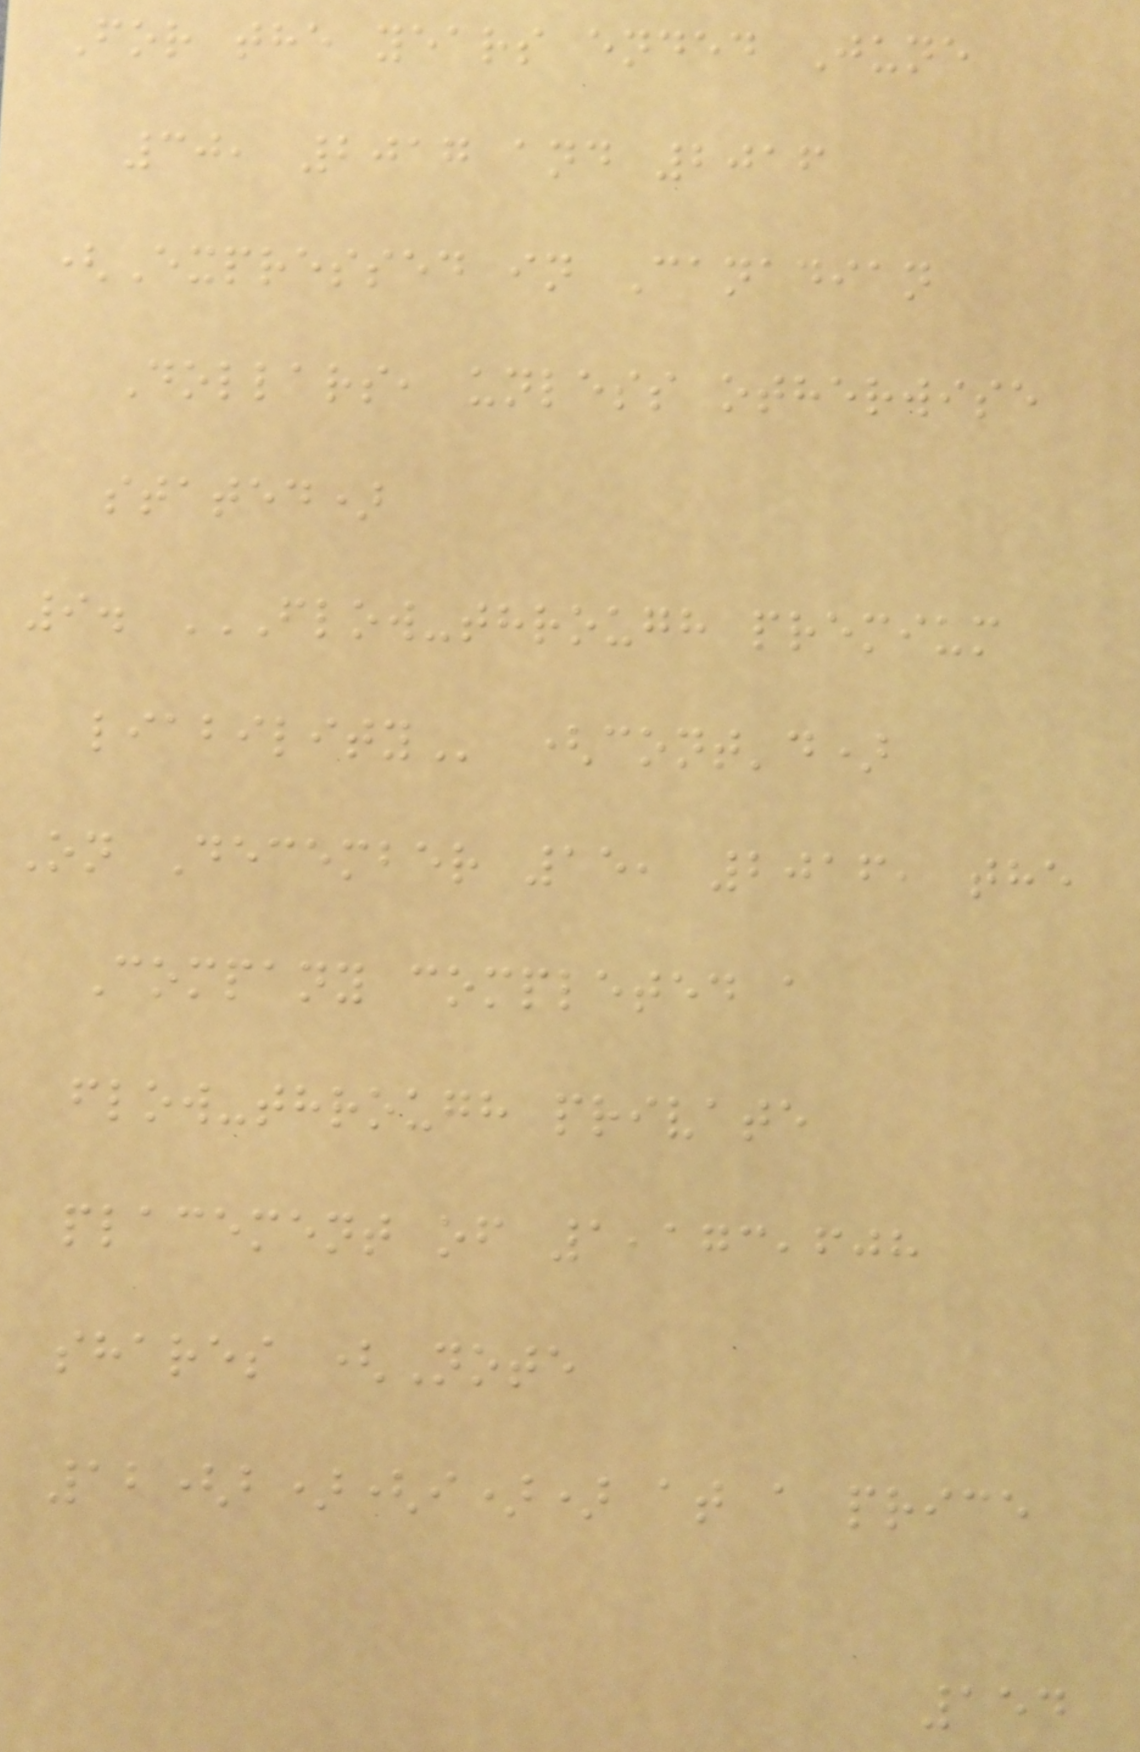For the years ended June
30, 2017 and 2016
(Expressed in Canadian
Dollars, unless otherwise
stated)
9. FLOW-THROUGH PREMIUM
LIABILITY (cont'd)
On December 15, 2016, the
Company completed a
flow-through private
placement of 1,173,608
shares (Note
12(b)(i)) at a price
154
